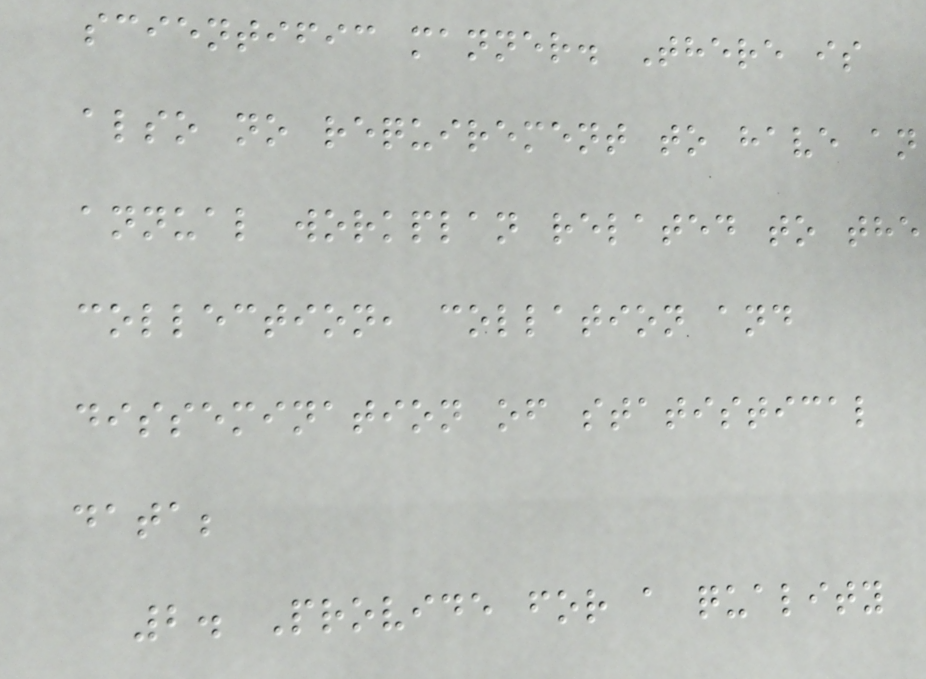scientific manner. There is
also no requirement to have an
annual workplan related to the
collection, collation and
dissemination of statistical
data;
2. Provide for a quality
